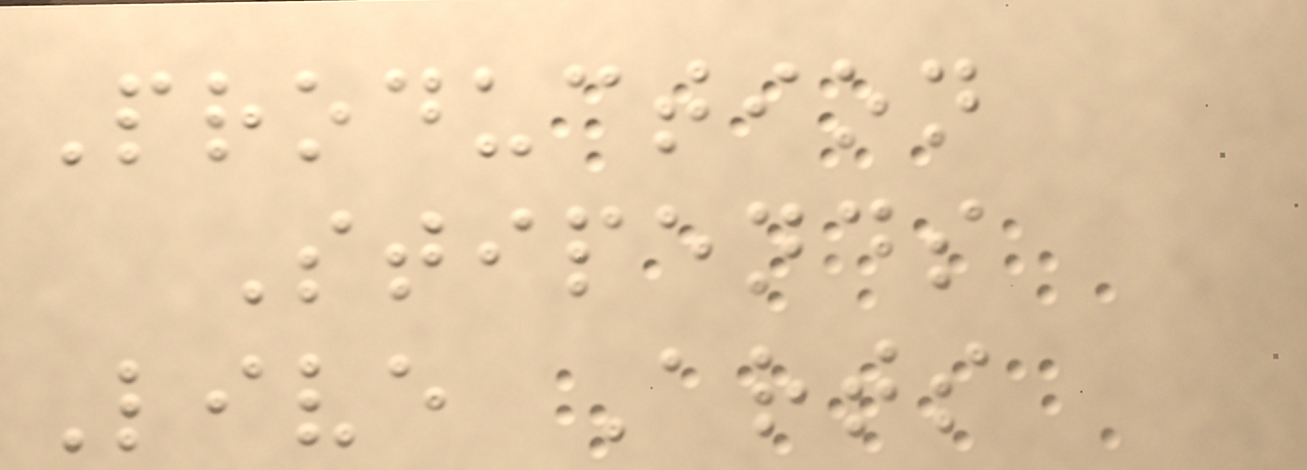Production
Stipends
Live Arts
